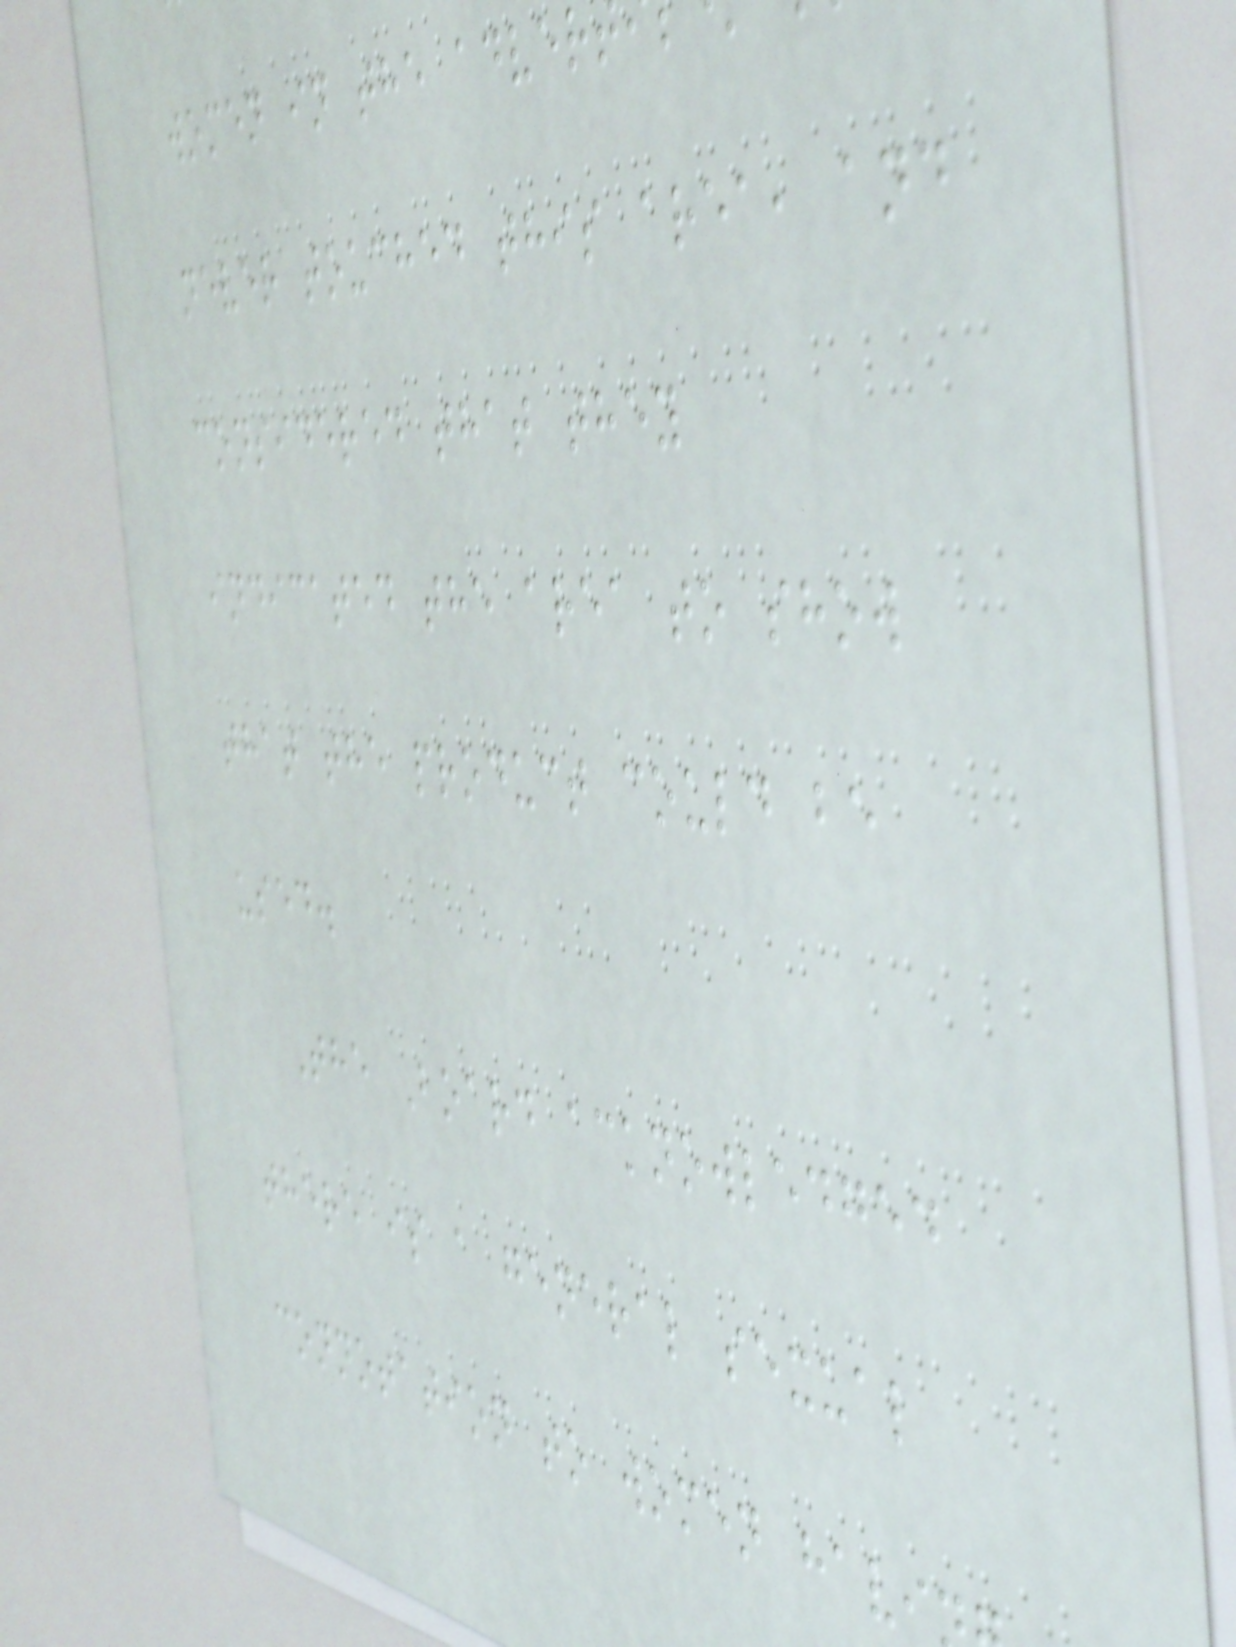women in the adver
never touched this area, and
considered that they
indicated the area to show
that the product could be
used.
The Board acknowledged
there is a general sexual
connotation to women havi
